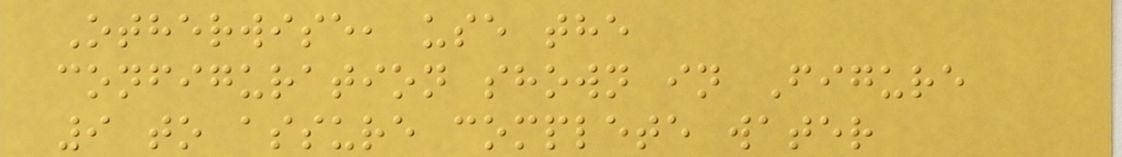Otherwise, use the
configuration shown in Figure
9 to assure complete water
